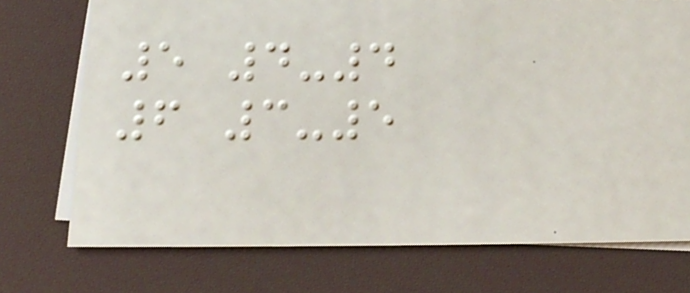5 4-4
6 3-5
